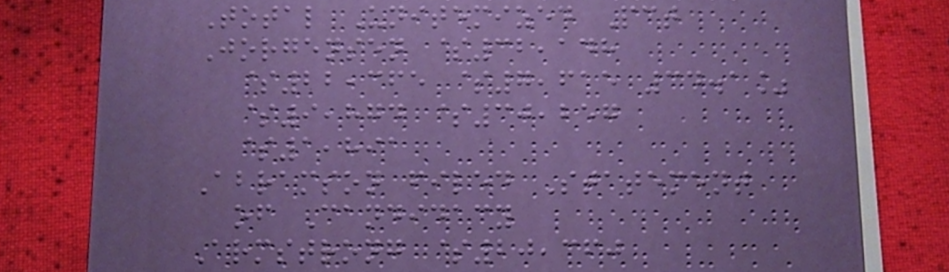Total Unitemized Pct
Jorgensen $32,148
$22,365 $7,615 34.1%
$9,874 $30,257
$1,891
Abramson filed Statement
of Candidacy
Armstrong $20,360
